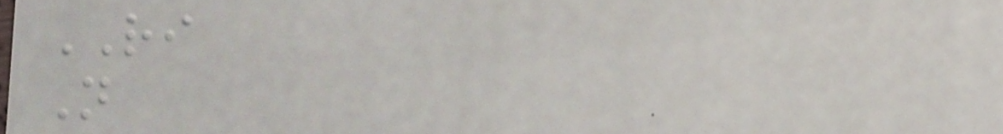RI
N
